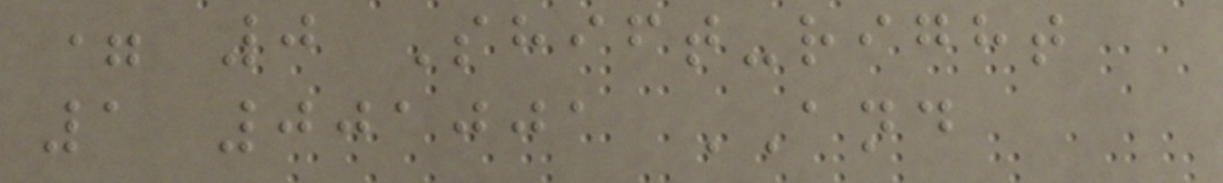= 0 Shift-right
1 001001 AND
